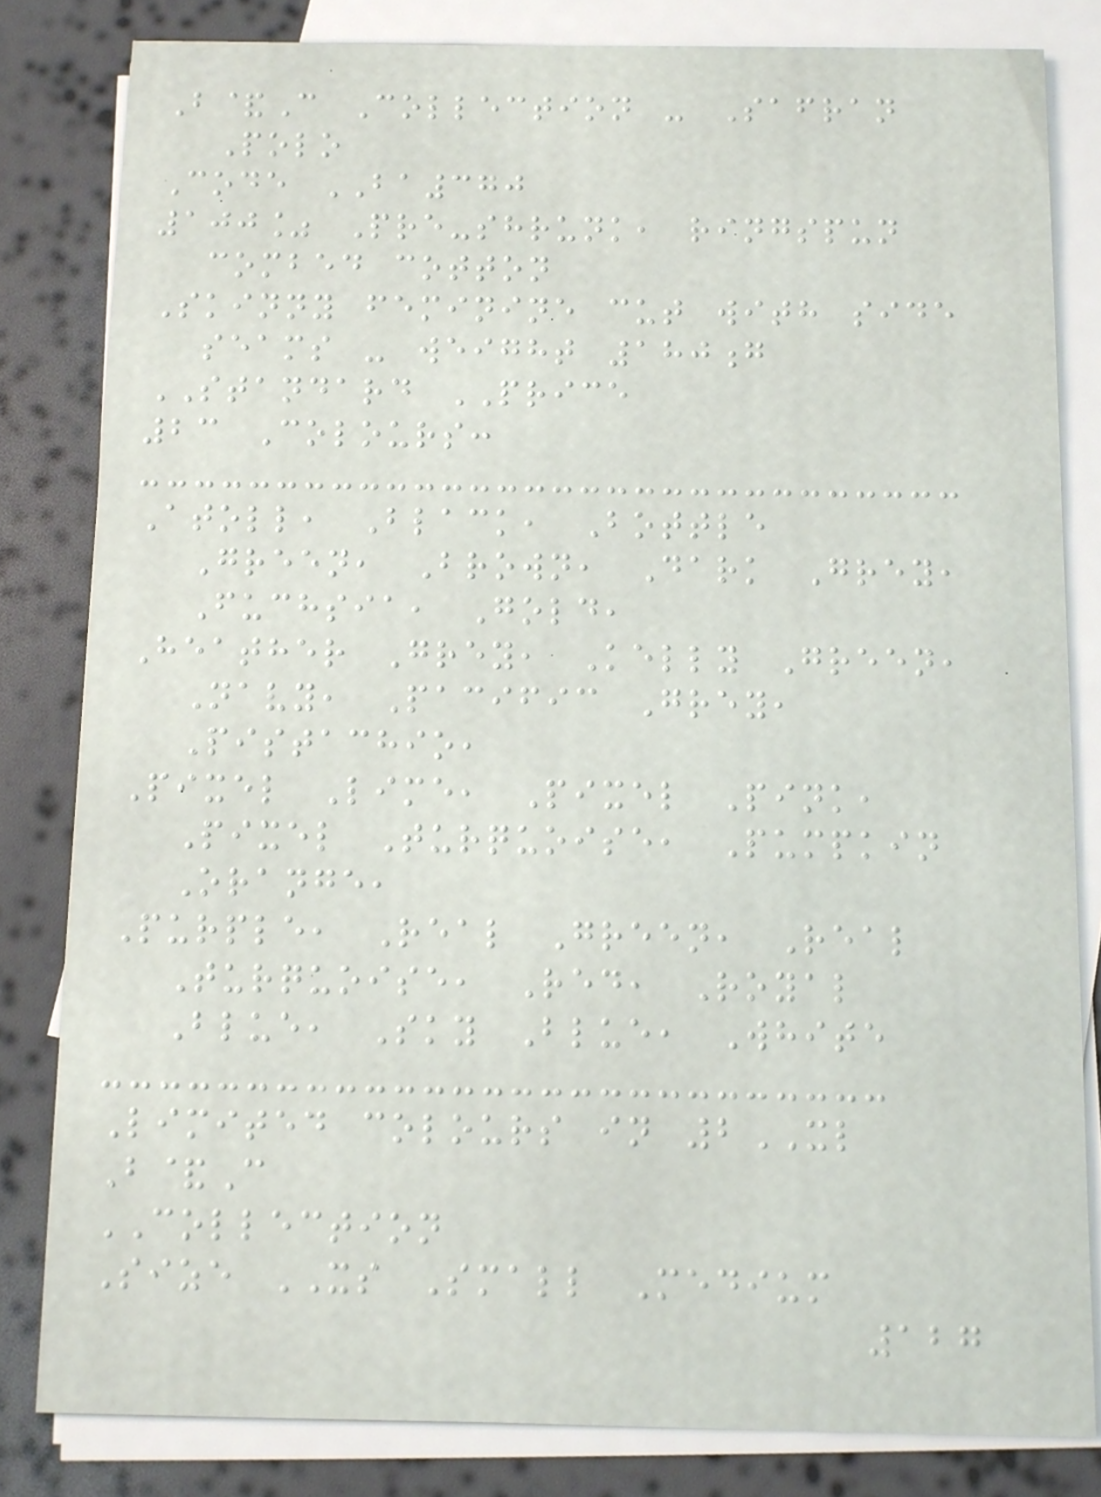B&C Collection - Safran
Polo
Code BA370
100% Pre-shrunk, ringspun
combed cotton
Skinny feminine cut with side
seams - weight 180g
STANDARD PRICE
23 Colours:
Atoll, Black, Bottle
Green, Brown, Dark Grey,
Fuchsia, Gold,
Heather Grey, Kelly Green,
Navy, Pacific Grey,
Pistachio,
Pixel Lime, Pixel Pink,
Pixel Turquoise, Pumpkin
Orange,
Purple, Real Green, Real
Turquoise, Red, Royal
Blue, Sky Blue, White
Limited colours in 2XL
B&C
COLLECTION
Size XS Small Medium
127
